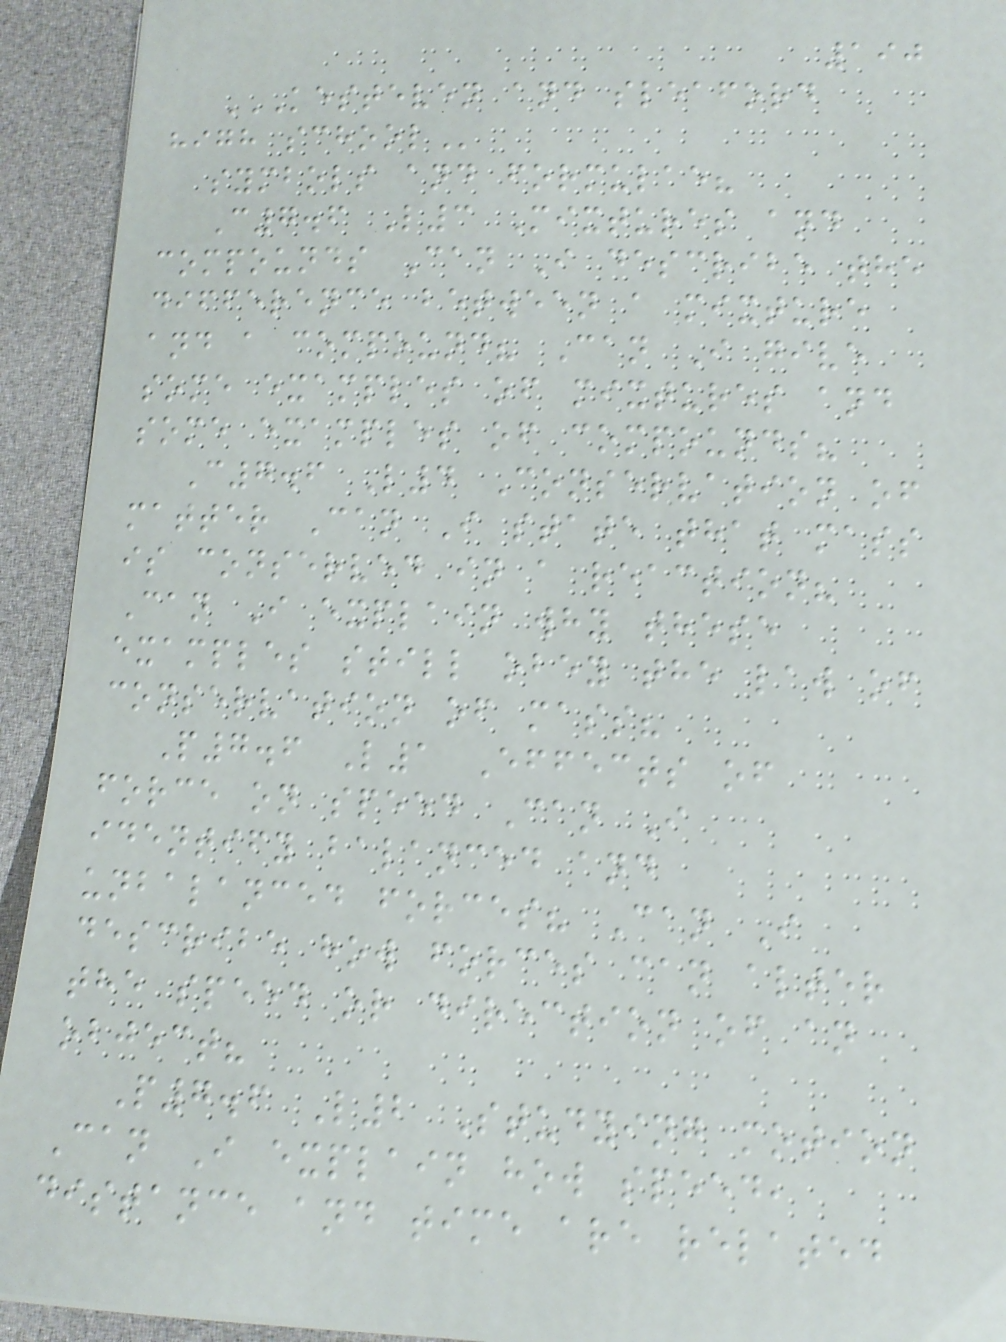190
KESTEVEN AND SLEAFORD
HIGH SCHOOL
symbols and formulae?
C7.6 L3 Mixtures and
compounds Can I describe the
difference between a mixture
and a compound? Can I give
some examples of mixtures and
some examples of compounds?
C7.6 L4 Conservation of
matter Can I state that mass
is conserved in a reaction?
Can I explain why these
examples still obey the law of
conservation of mass?
P7.6 L1 Effects of
force on speed Can I
identify balanced and
unbalanced forces? Can I
describe how forces can alter
the speed or direction of an
object?
P7.6 L2 Studying motion
Can I explain how speed,
distance and time are related
